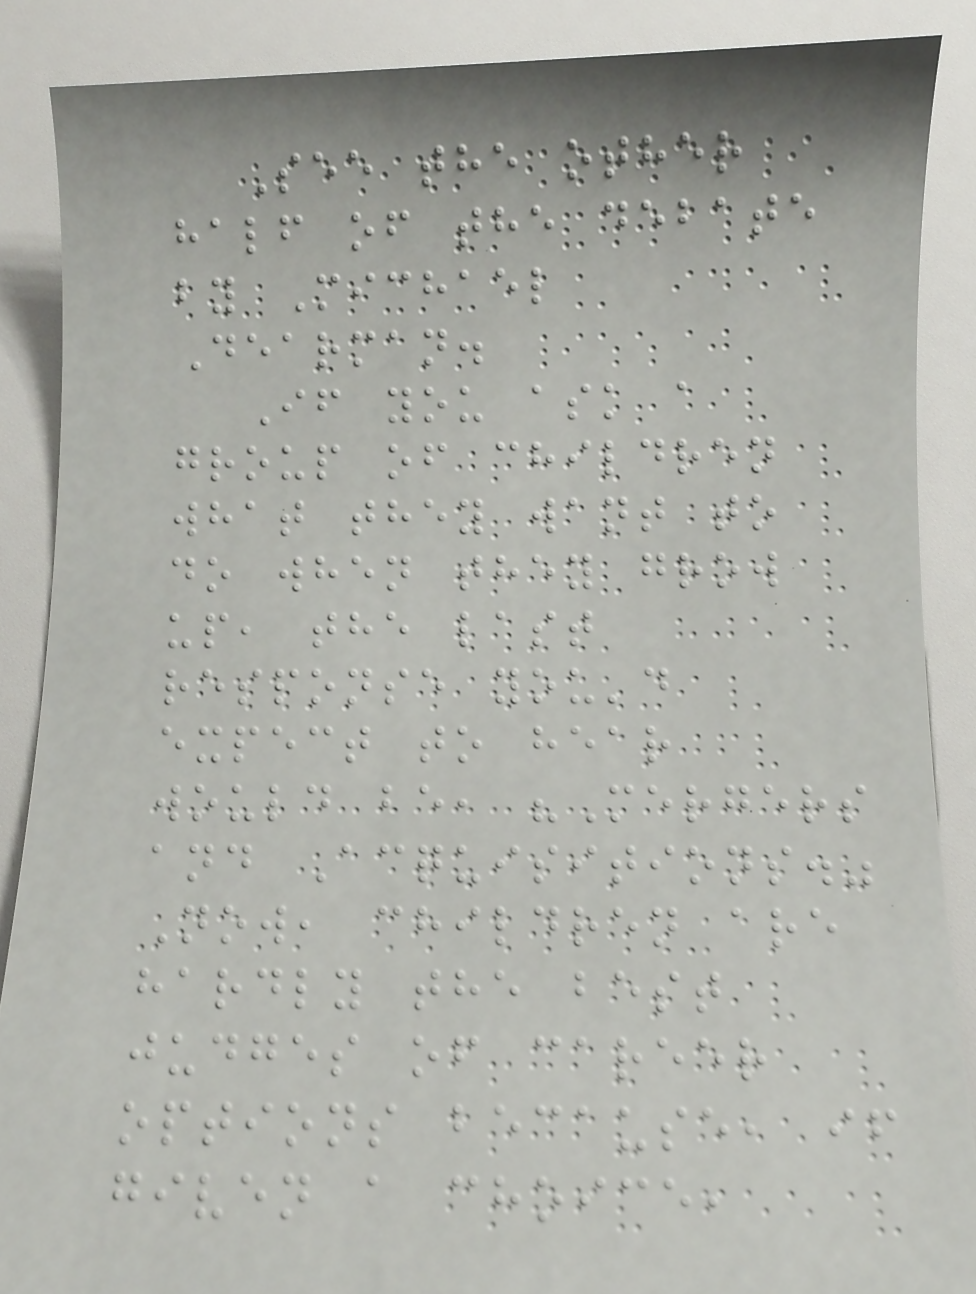See the other
half of the debate
by Michael
Dearman.
If you ask a
group of children
what they want to
do when they grow
up, the last
response you'd
expect to hear
would be, "Mergers
and Acquisitions."
Now, children are
hardly the best
judges of career
options because, if
given a choice,
